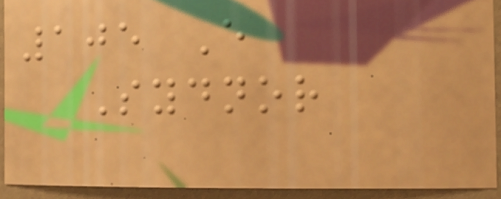105 E
Sydnor
